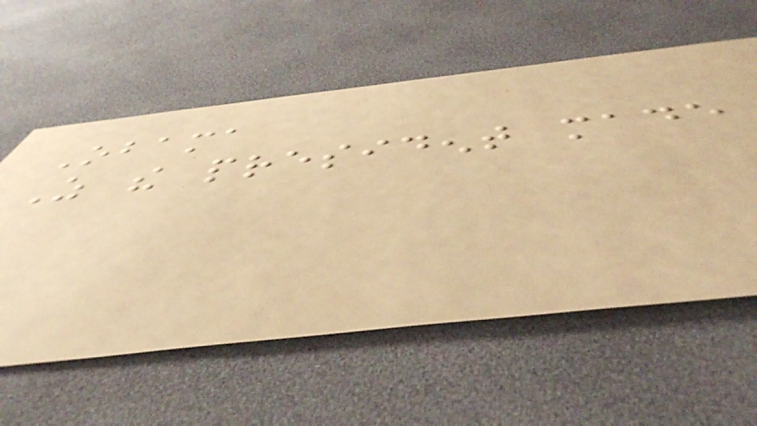Obama
As the president made
